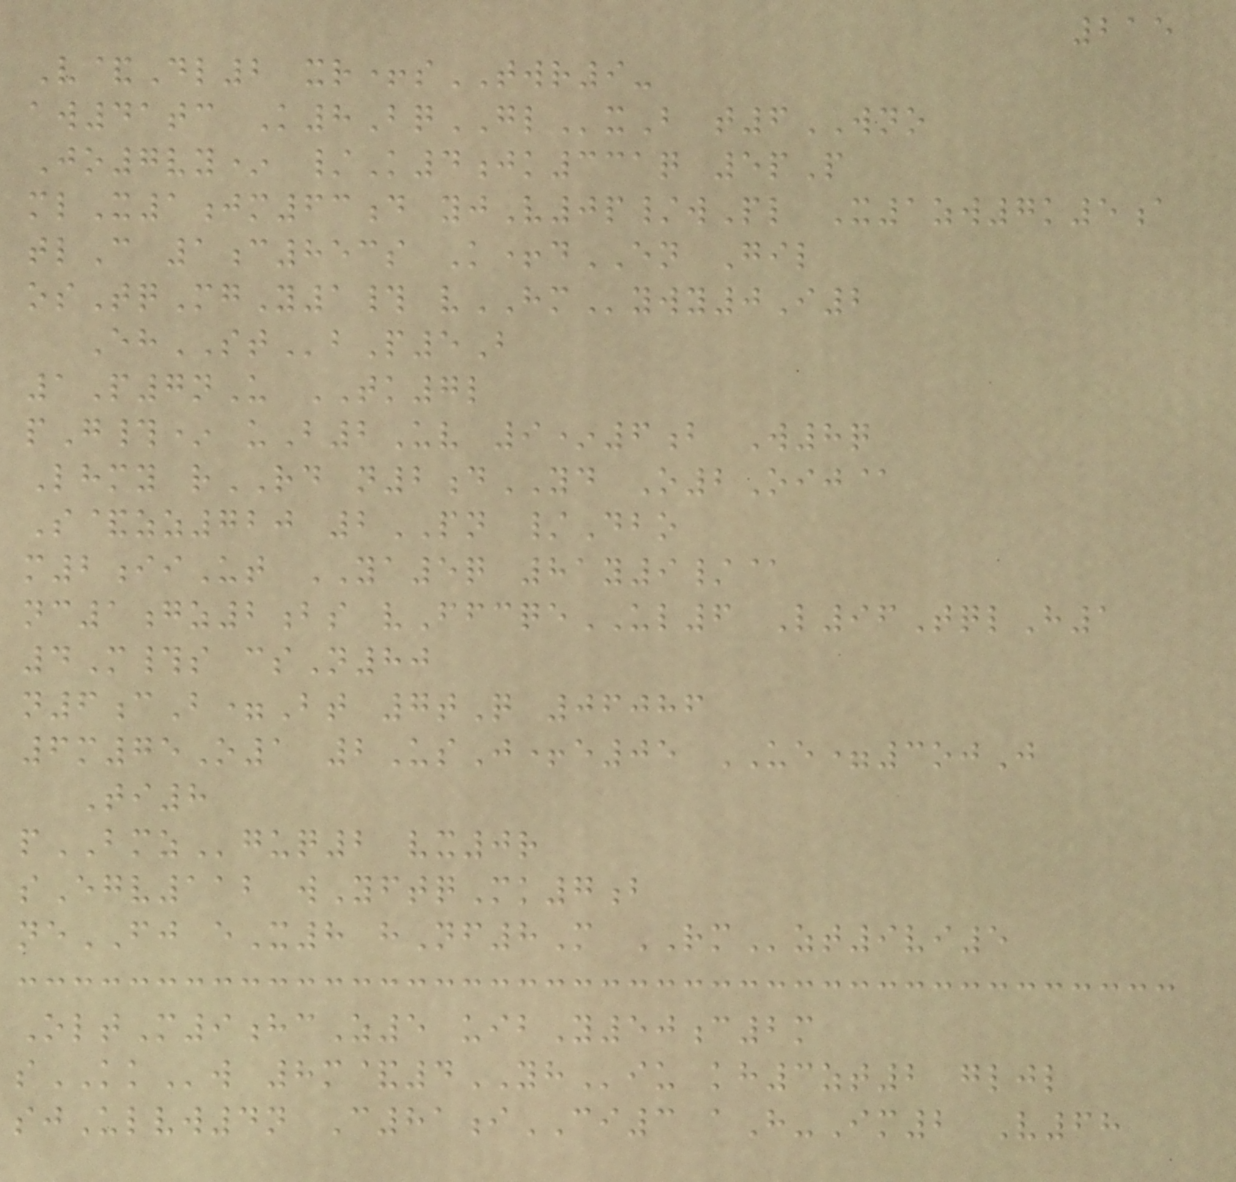215
V&Dl2 xr+sTWR9-
aw41tc K8BqGLxB t6WNO
Jo7vy* /K4jk331q 5pP
mlX1jm63d yjV0p/wPl X1zw7k5a
tlC 1c853s K+dEN Gil
osTqMgY1# vHMywy0I2
EhSTbP5B
1P7nU TK7l
pG#* uB2Uv 9*6b W8q
Lhmy rRD n2dYD O2Oij@
S&zz720 2PN /Dbo
m2iiUt YA5q 81y9/@
nc1gz2bs vFfcqeUL6 L96TqlH1
4M#s csN80
n6cB=Bt 7tQ 06086
6m75O1 2UsJ+e05 UE=3ojJ
Ti8
pBMZguq2 vx0r
sEgv112 wYftqMk7b
neFJ eX8 hNf8M RMzt9vi5
OltM9hcZ5 uibY50c2m
sKKw 8m&4YHiu kh3zt2 gljl
sjUlvw4n C81iCI3 aH-Im2 V68
